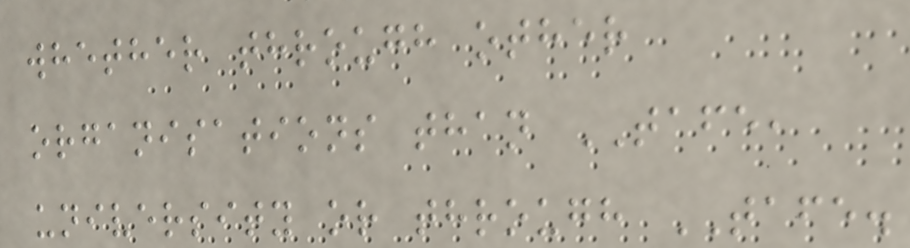whether through other
organisations than TAFE,
university or through TAFE.
